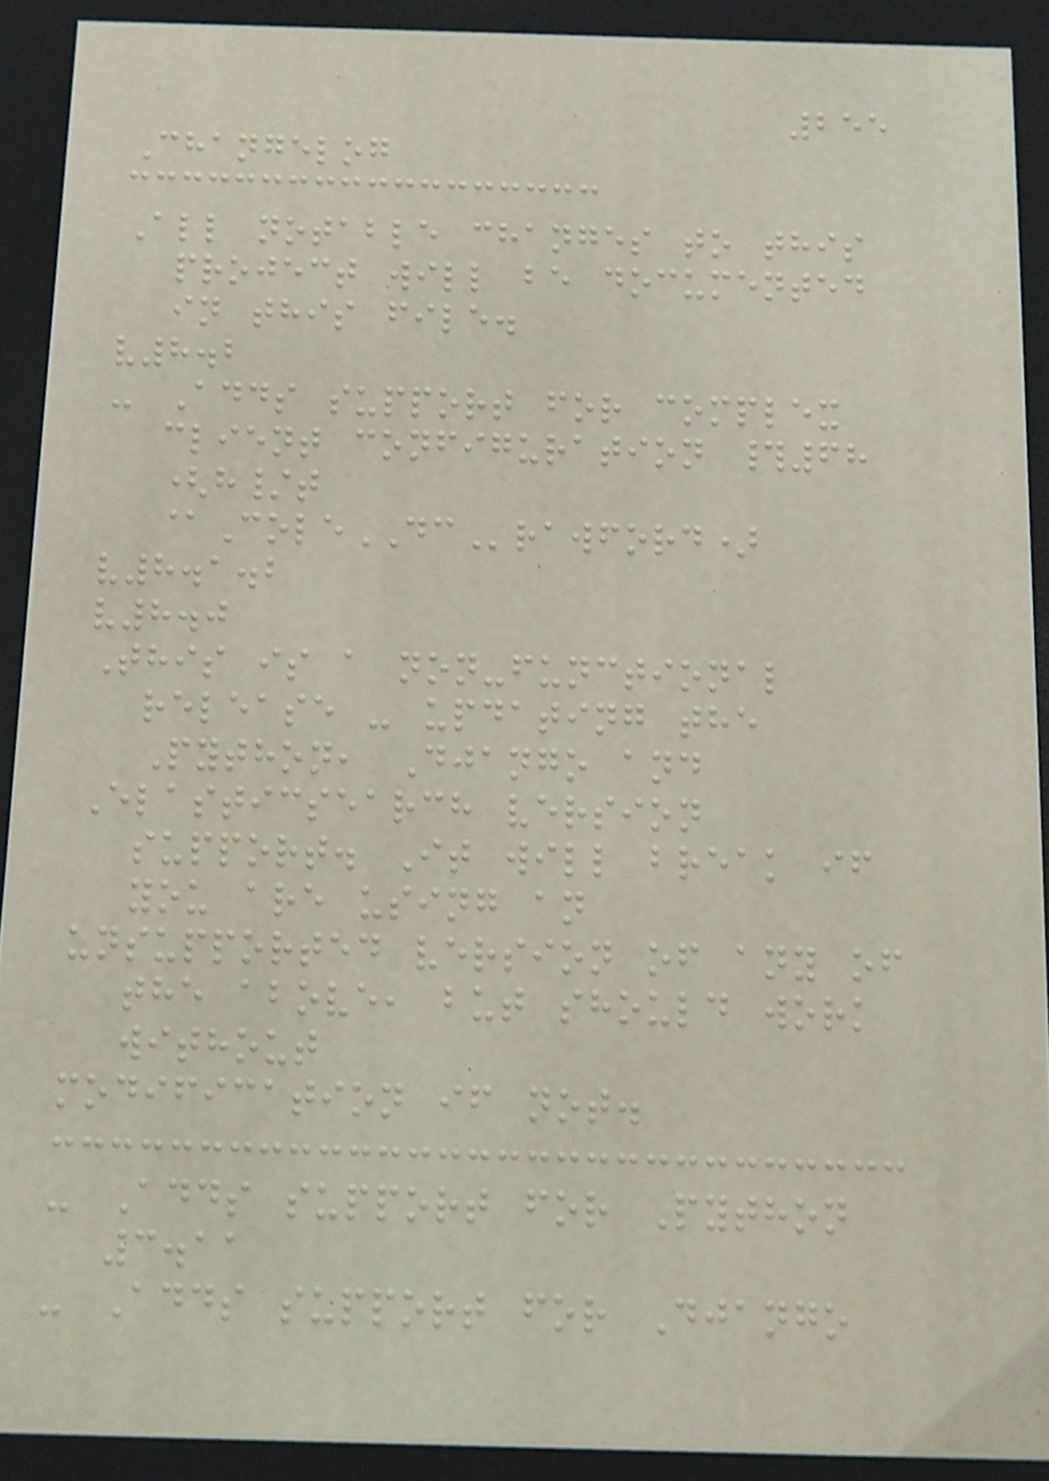255
Changelog
All notable changes to this
project will be documented
in this file.
v8.2
- Adds support for complex
client configuration #68
(h/t
@ColeDCrawford)
v8.1.2
v8.0
This is a non-functional
release - updating the
Python, Django and
Elasticsearch version
support. It will break if
you are using an
unsupported version of any of
the above, but should work
without
modification if not.
- Adds support for Python
3.11
- Adds support for Django
